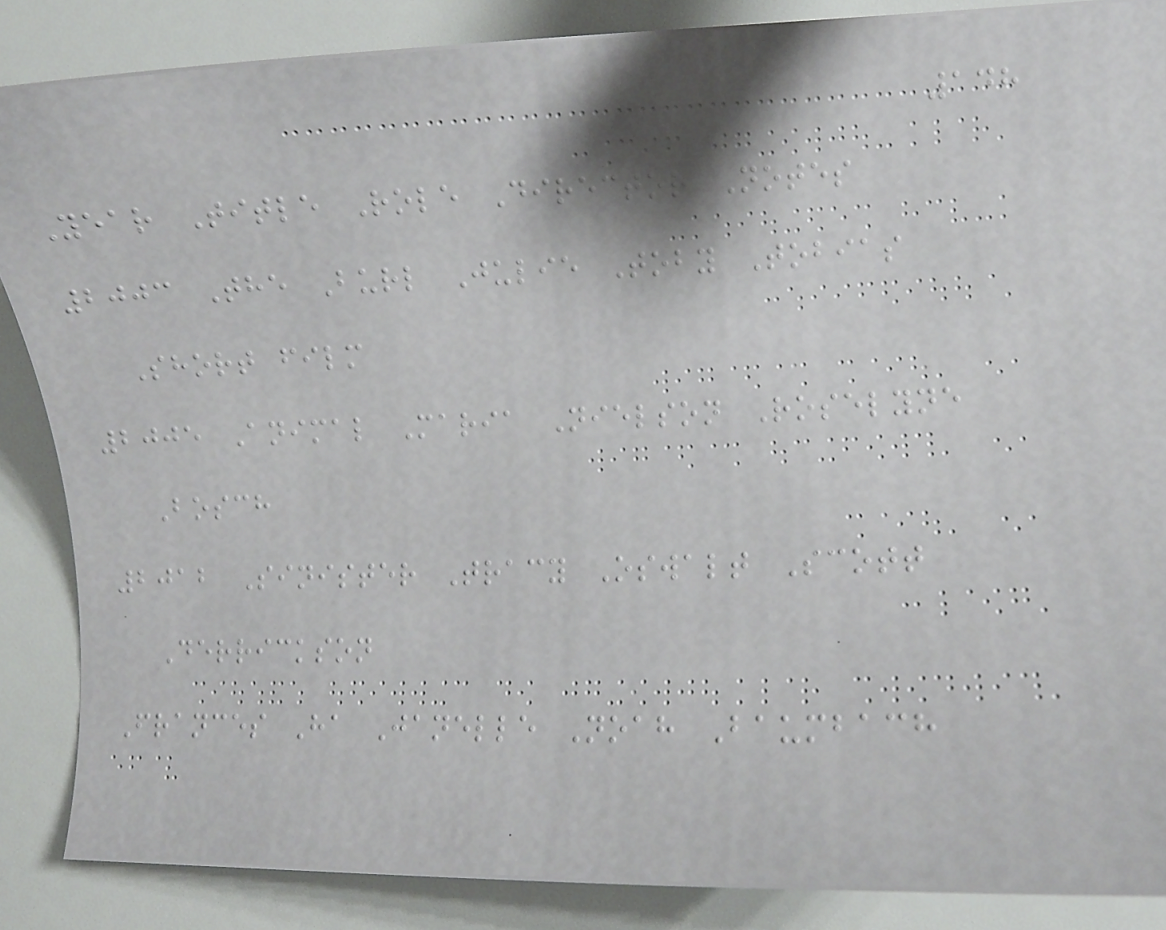148
Year Title Role Director Notes
2003 The Burl Julie Toby Tobias
Short film
2005 Animal Maria Nielson Roselyne
Bosch
2012 Sinister Tracy Oswalt Scott
Derrickson
Frances Ha Janelle Noah Baumbach
